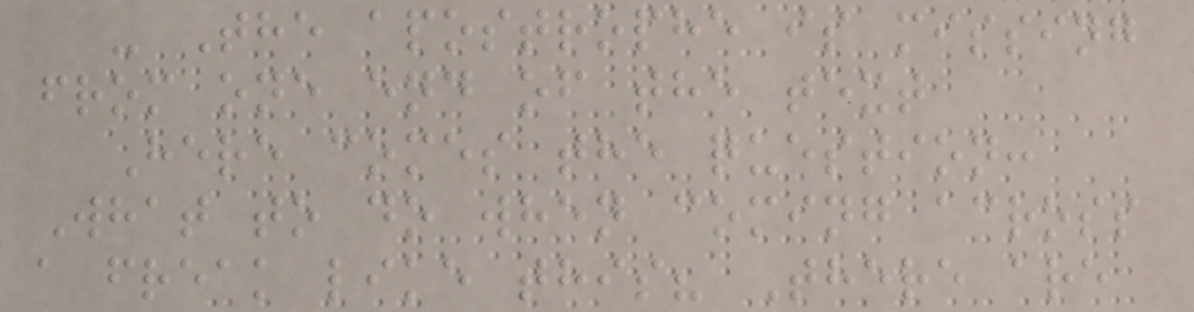- The apostrophe is missing
from one end of the text
Here comes the question:
What to do when coming across
a freak like this? There are
